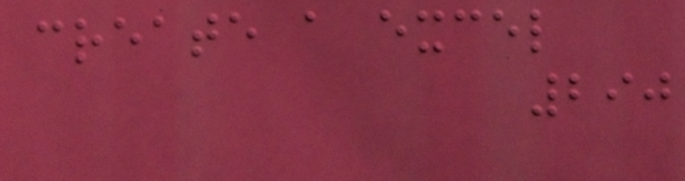create a excel
290
